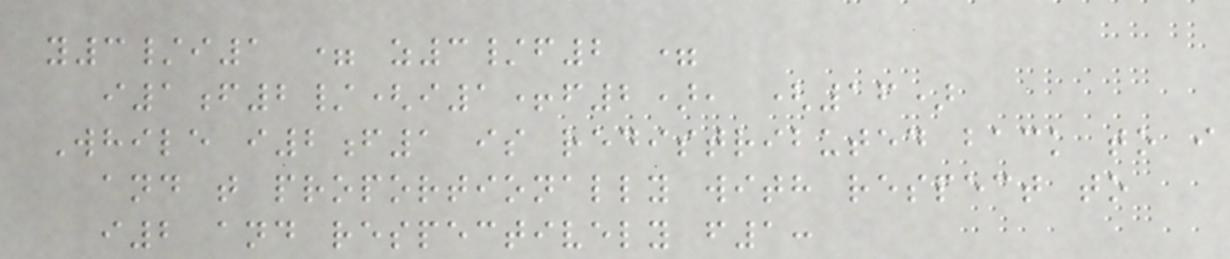y3/i1 = z3/f2 =
i1f2/(i1+f2), (16)
While i2f1 is redistributed back to i
and t proportionally with respect to
i2 and respectively f1:
